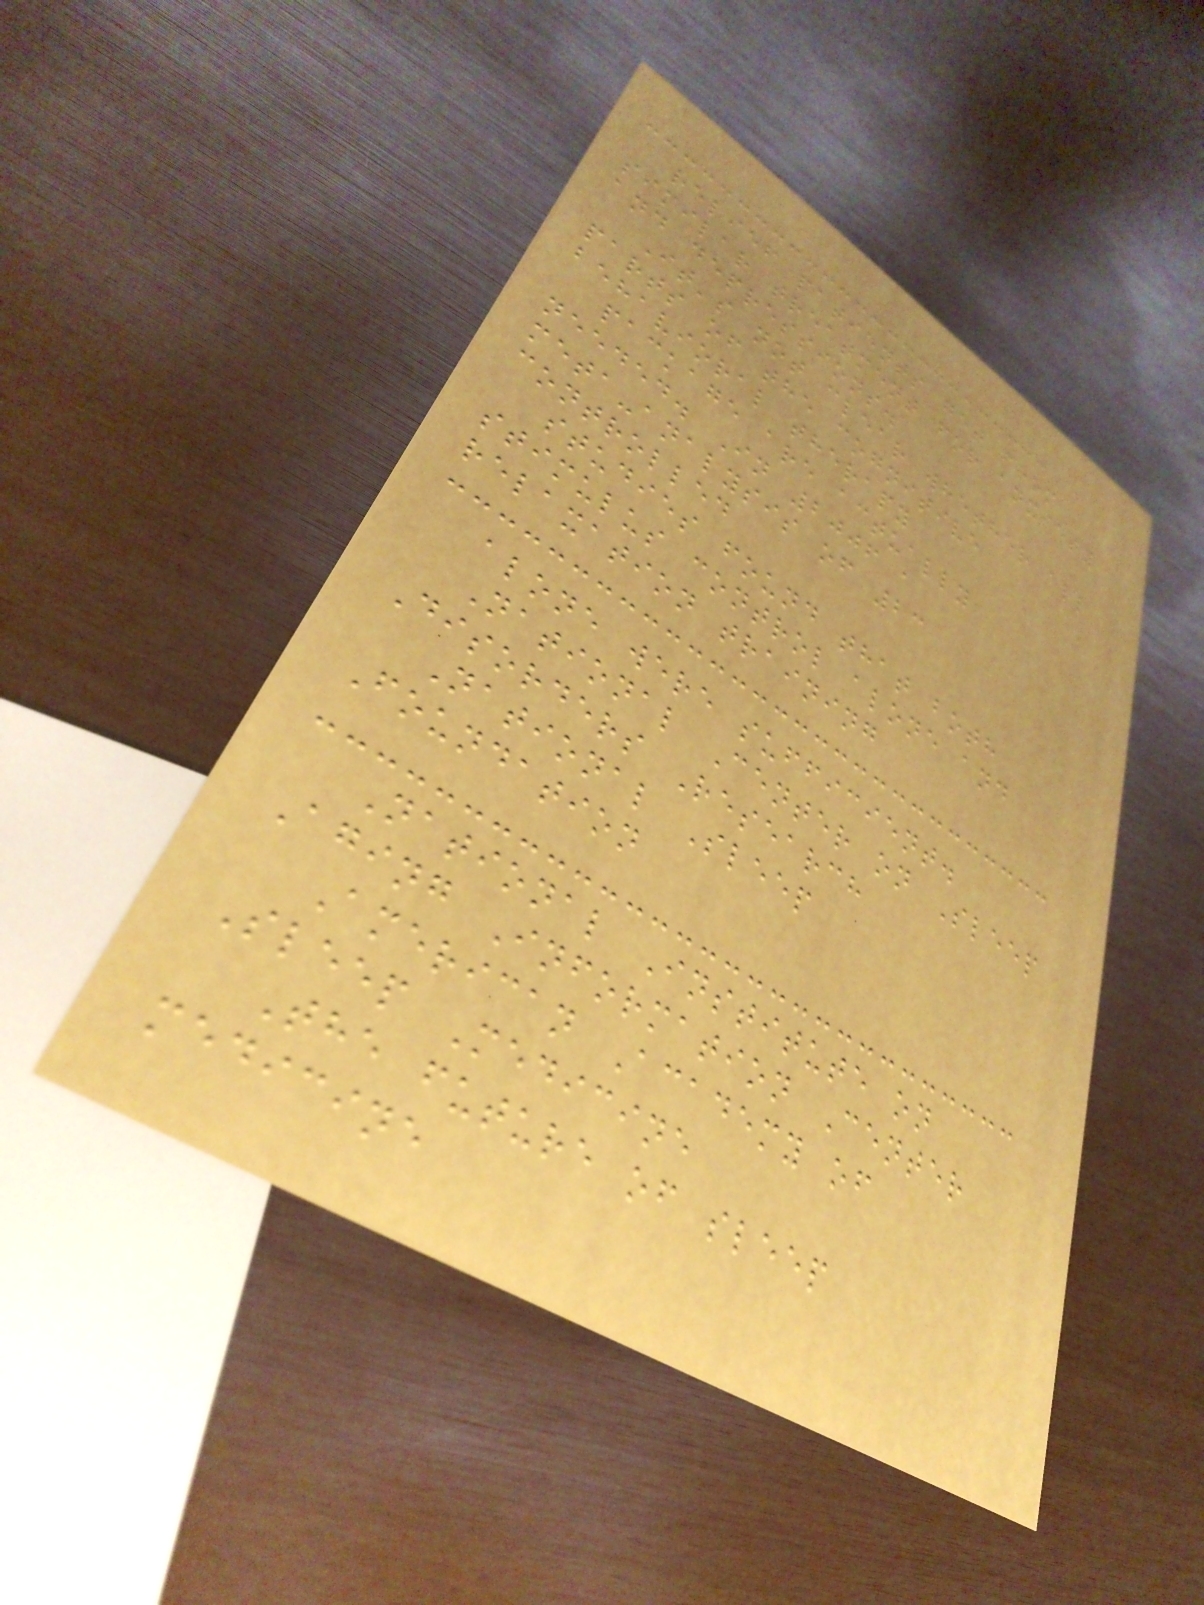relief patients get from
similar treatment for anxiety
and depressions.
It's not clear whether all
parts of the cognitive
behavioral therapy
package are actually
needed. In 2006 a
meta-analysis of 23
controlled
studies found that both
stimulus control alone and
relaxation training
alone were sufficient.
National Center on Sleep
Disorders Research
National Sleep
Foundation
National Institute on
Aging Information Center
American Academy of
Sleep Medicine
The future of sleep
medicine
